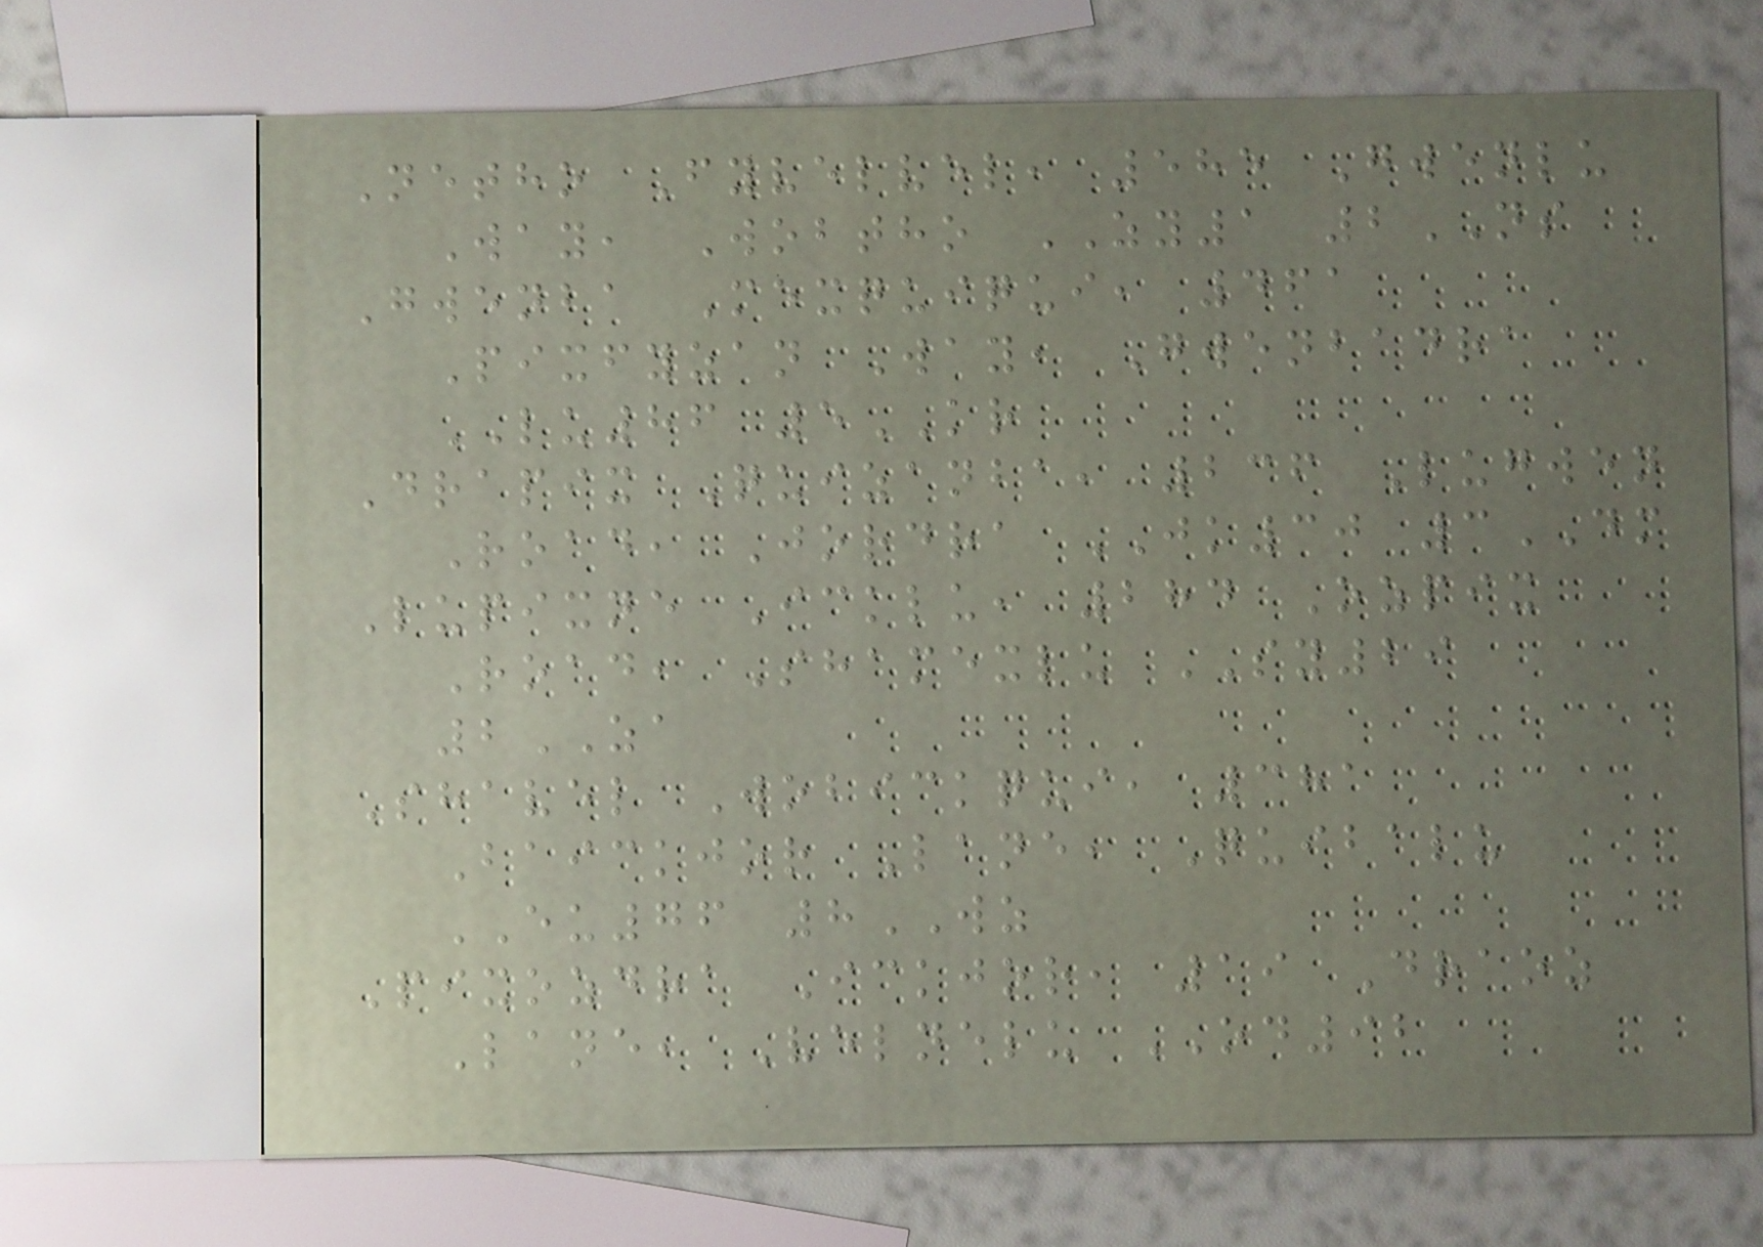Netho Fyvelvel, 585 Gwenlu
Way, Wobtho ZY1 2NS
Gwenba Mexquiqui, 461
Pixfyzan Way, Gwenbadra
LU86 5KR
Drapix Quizanba, 236 Lugwen
Road, Jordra JK30 3DM
Lupixne Icklu, 284 Ozpix
Road, Shamexlu SY29
2ZA
Shavel Wobickqui, 381
Baickjor Lane, Quibalu
EU76 8WZ
Pixozdra Ickjor, 19 Draoz
Lane, Velnelu OD92
